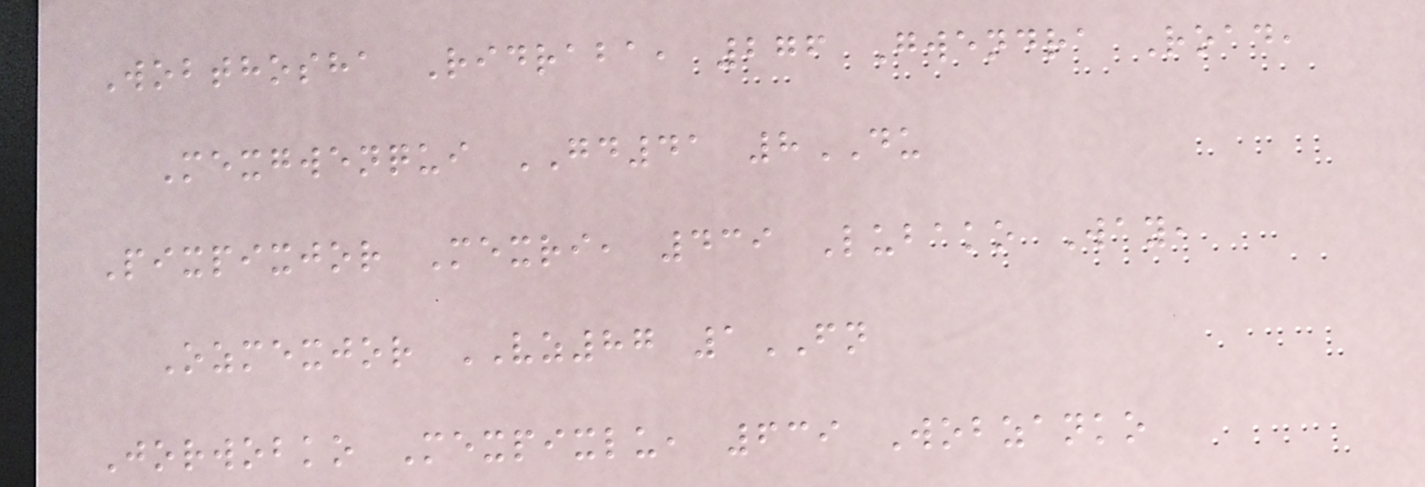Wobthosha Ridraba, 276 Gwendra Road,
Mexgwenqui GD41 8DU
Pixpixjor Mexri, 439 Lubako Way,
Ozmexjor VZ87 1FN
Jorwobko Mexpixlu, 639 Wobzanko
